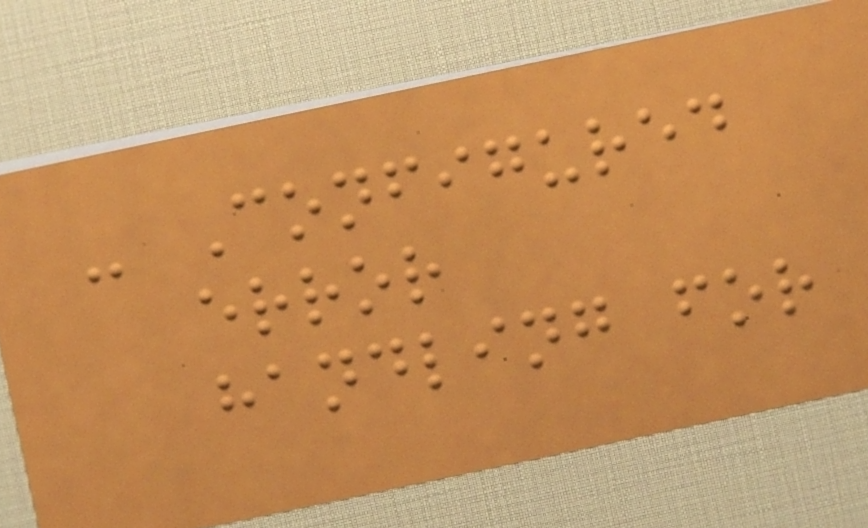- Configured
error
handling for
